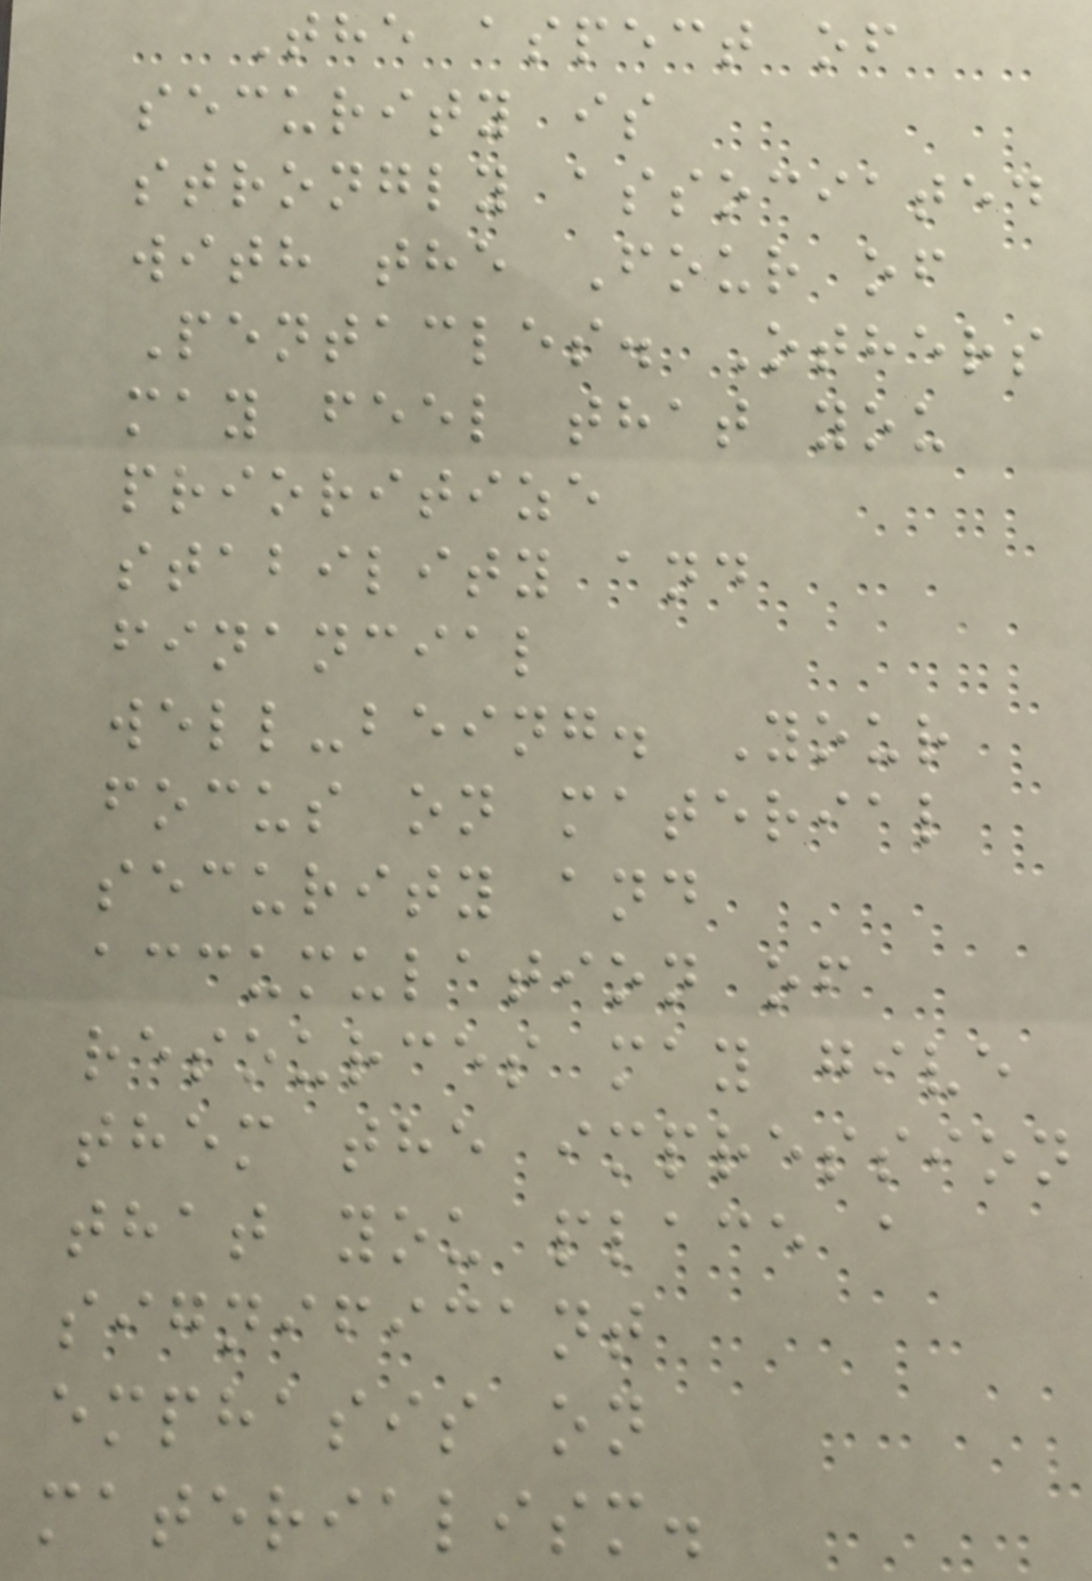The aspect of
security is
strongly associated
with the Four of
Pentacles. Others
may feel that you
prioritize
stability and
financial
well-being. Your
focus on material
security and
accumulation of
resources may give
them the impression
that you place a
significant
emphasis on
materialism.
